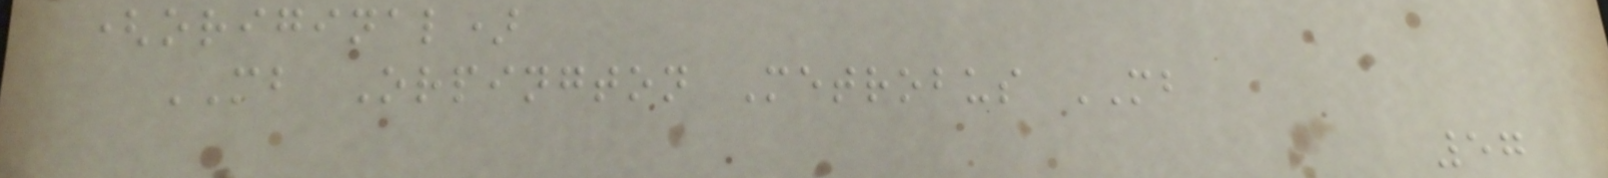(original)
MB Orpington Metrobus MB
57
